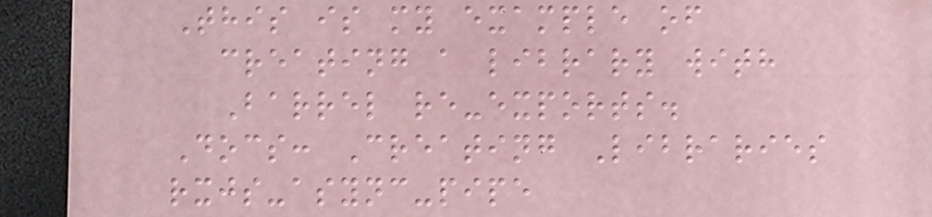This is my example of
creating a library with
Barrel re-exports.
Docs: Creating Libraries
rxjs-async-pipe
